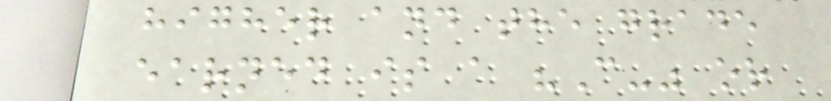higher and the grade
earned is a "C-" or
